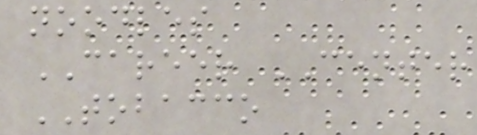noodles
CAREER CENTER
TOBACCO
